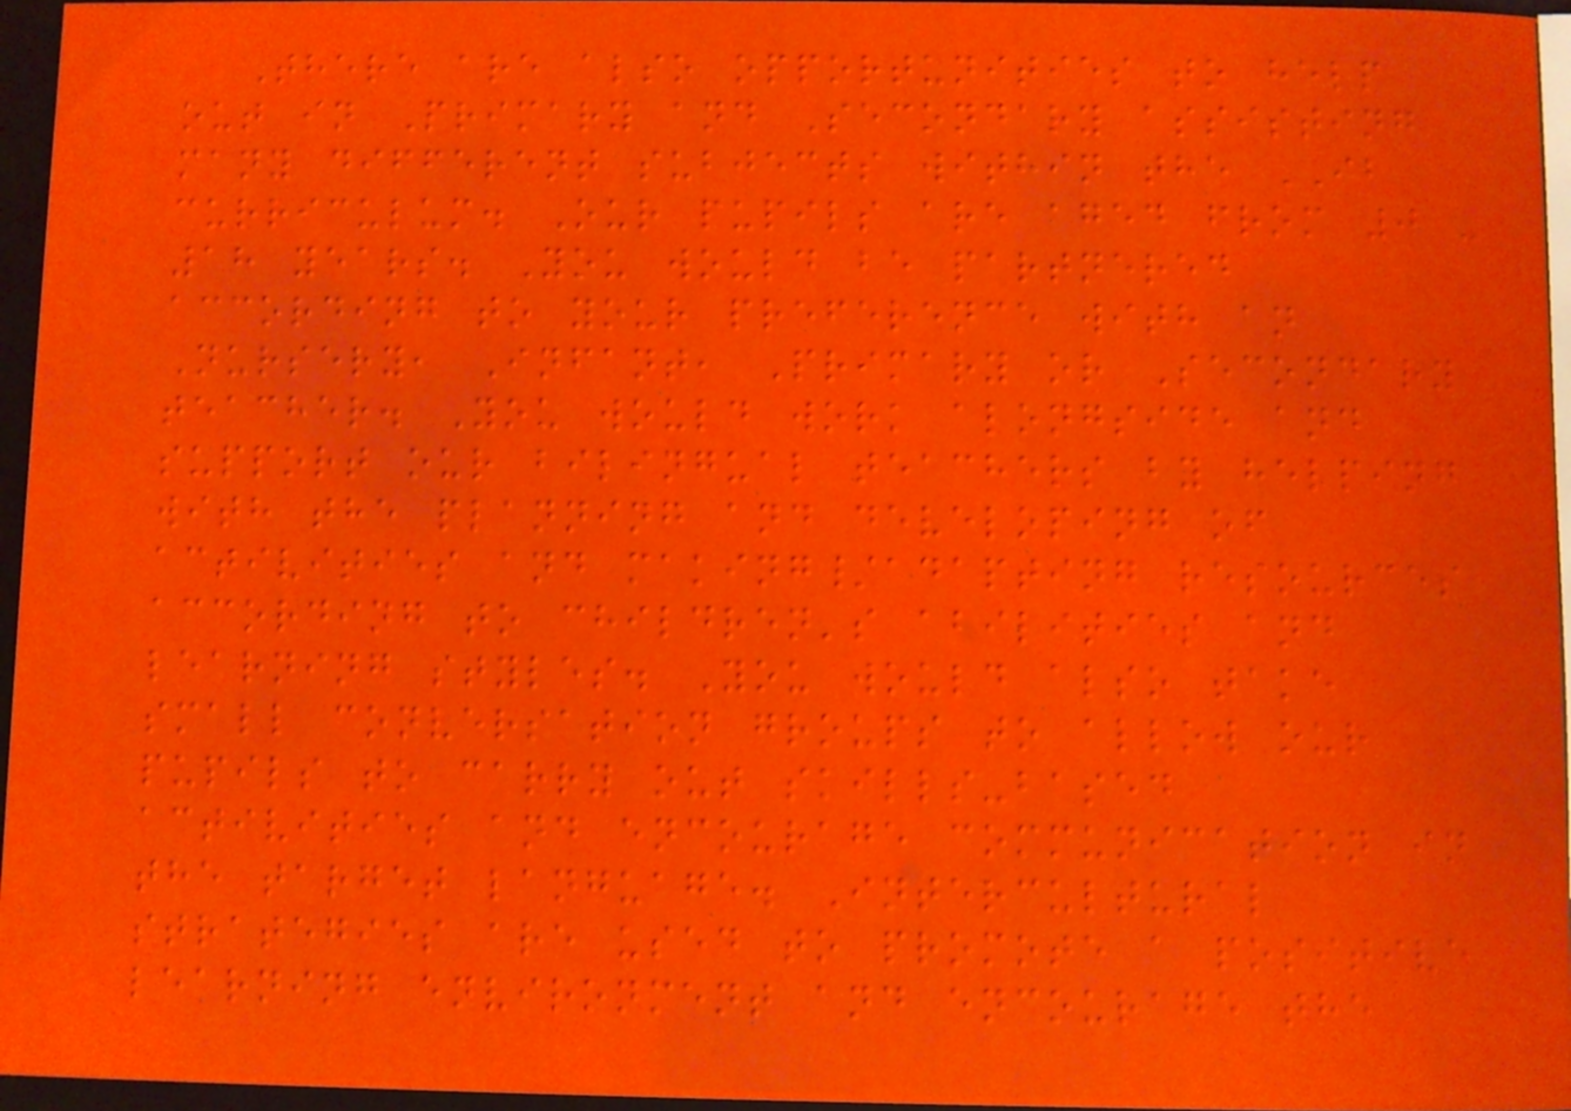There are also opportunities to help
out in Primary and Secondary assisting
many different subjects within the IB
curriculum. Our pupils are aged from 0 -
18 years. You would be partnered
according to your preference with an
Nursery, Infant, Primary or Secondary
teacher. You would work alongside and
support our bilingual teachers by helping
with the planning and developing of
activities and making/adapting resources
according to children's abilities and
learning styles. You would also take
small conversation groups to allow our
pupils to carry out skills-based
activities and encourage communication in
the target language. Intercultural
strategies are used to promote a positive
learning environment and encourage the
